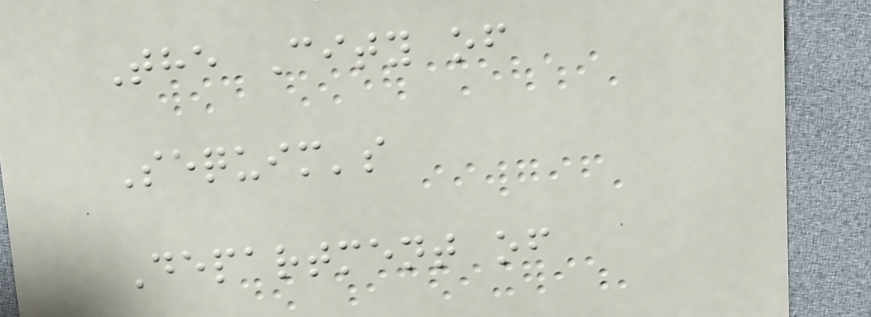The City of
Sequim's
Department of
